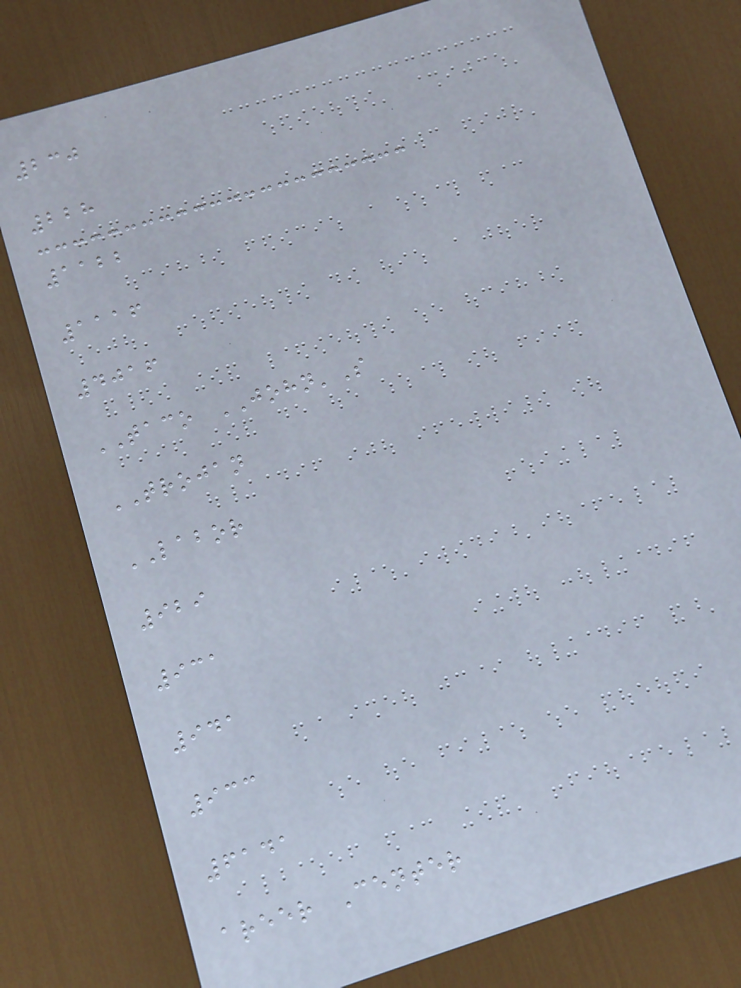230
228
1122
1116
4016
TACO JOHN'S
TROJAN
LABOR
929
931
941
933
6141
areer Center
